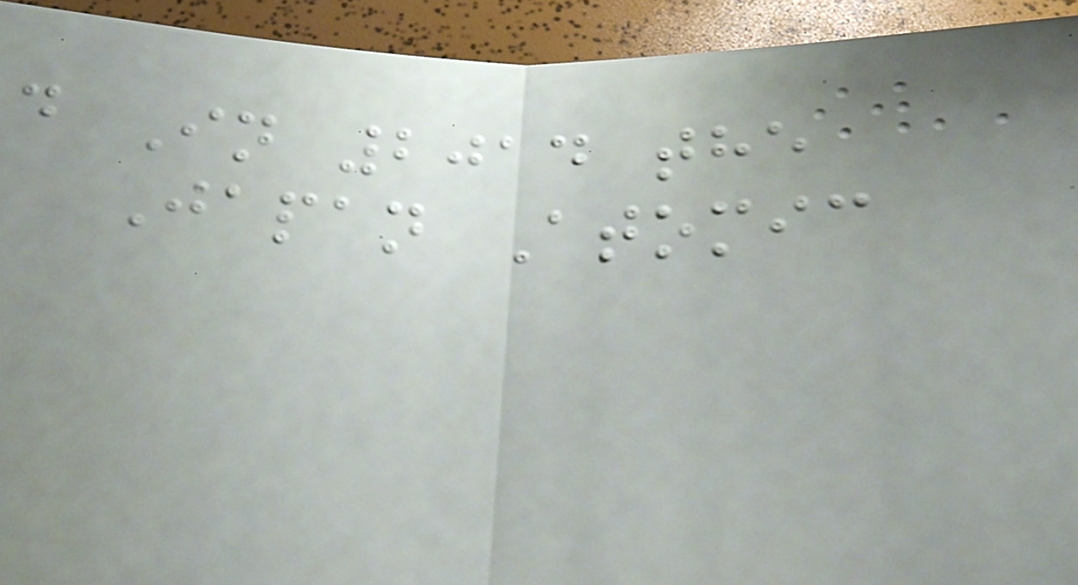d In 2014 the
Japan Atomic
